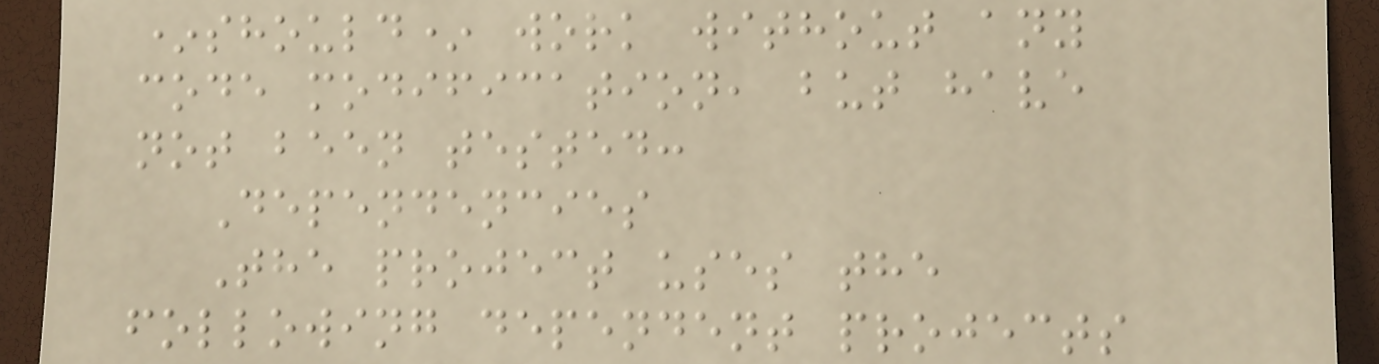*should* work without any
code modification, but have
not been tested:
Dependencies
The project uses the
following dependent projects
